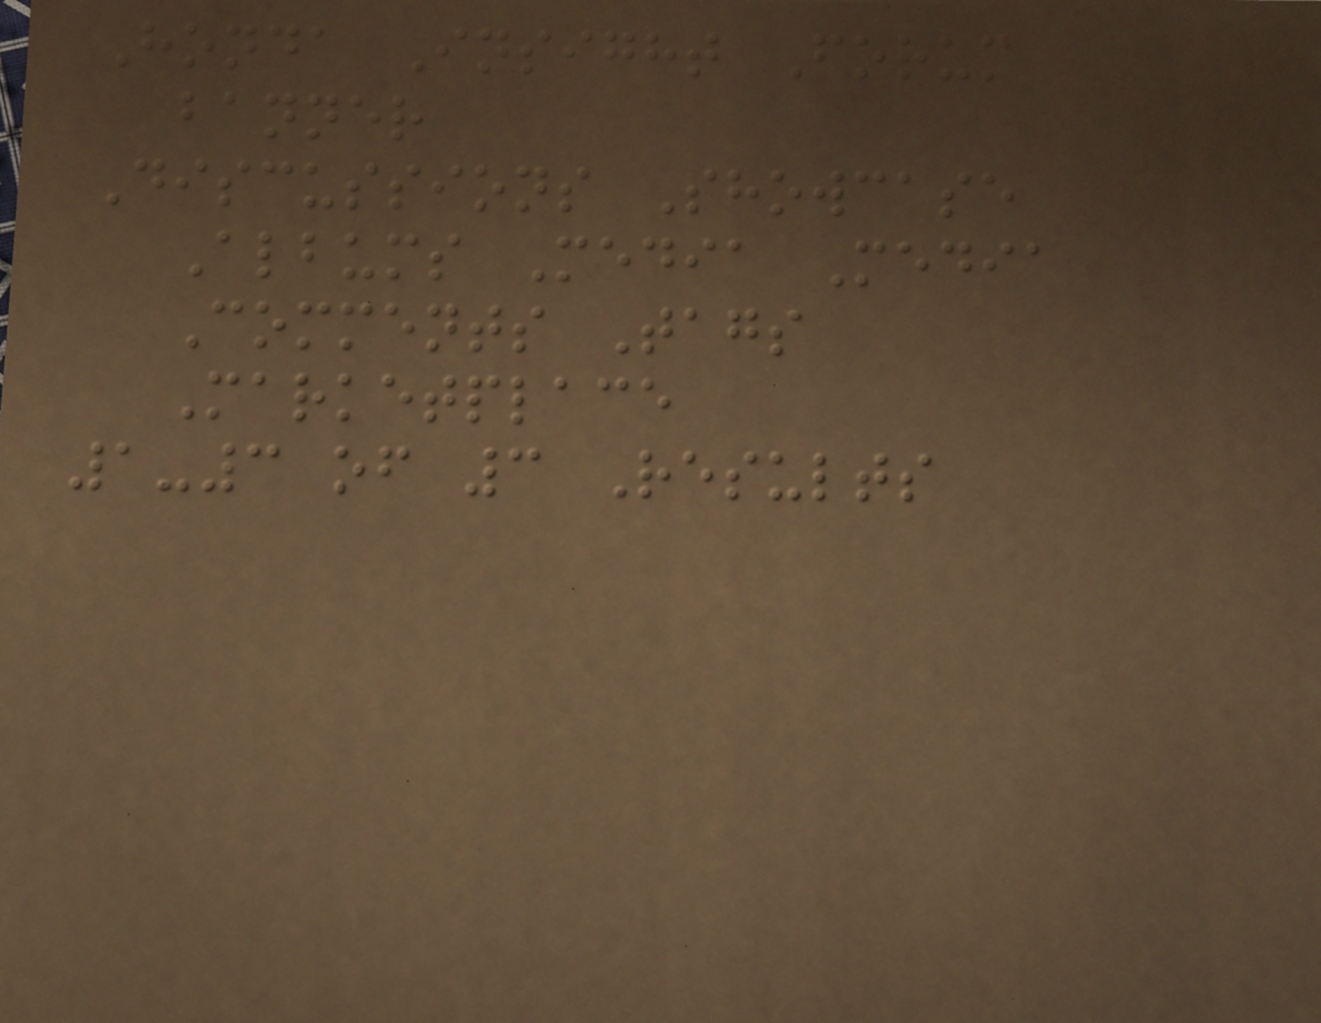Honda Insight Forum
banner
Discussions Showcase
Albums Media Media
Comments Tags
Marketplace
1-3 of 3 Results
